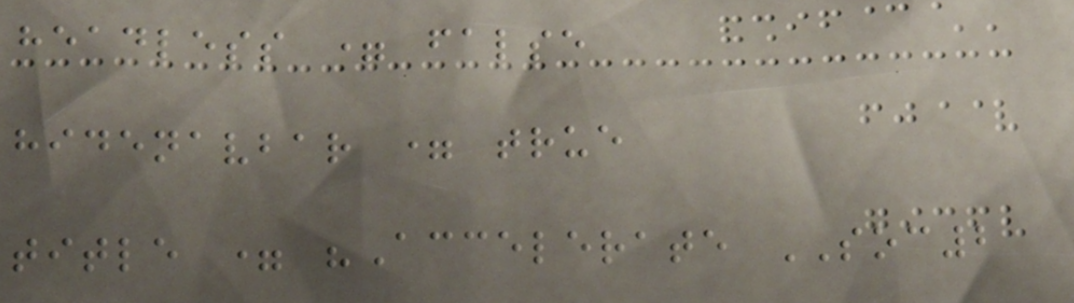headless = false
hidenavbar = true
title = "Accelerate SOC2
